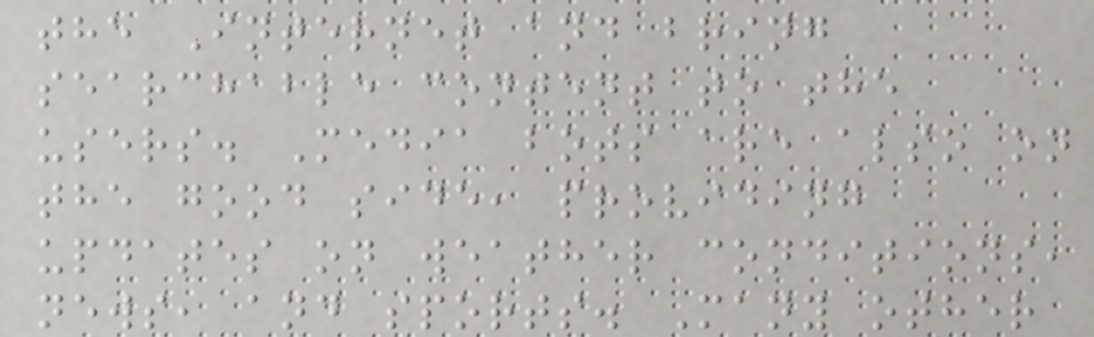the Internet and bring
searchable content to the
users. Media bots are also on
the good side, providing
updates on weather conditions,
news, and sports. Many other
